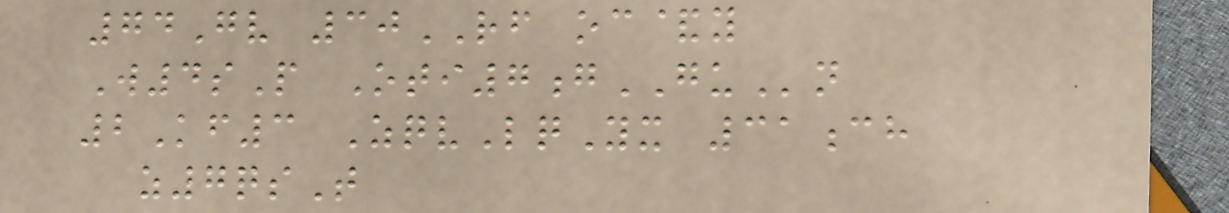74Gv 30RF oc&y
W4sP Oti7gGUn
2Kf3 ZqvLqYx 31ch
z7qsT
